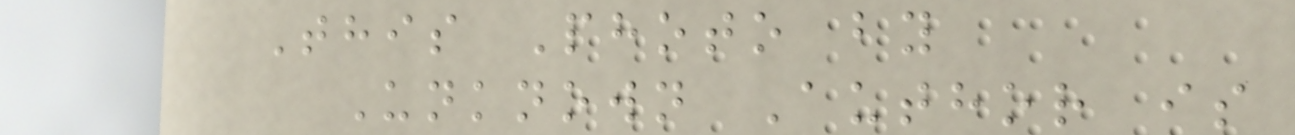This Photo by
Unknown Author is
